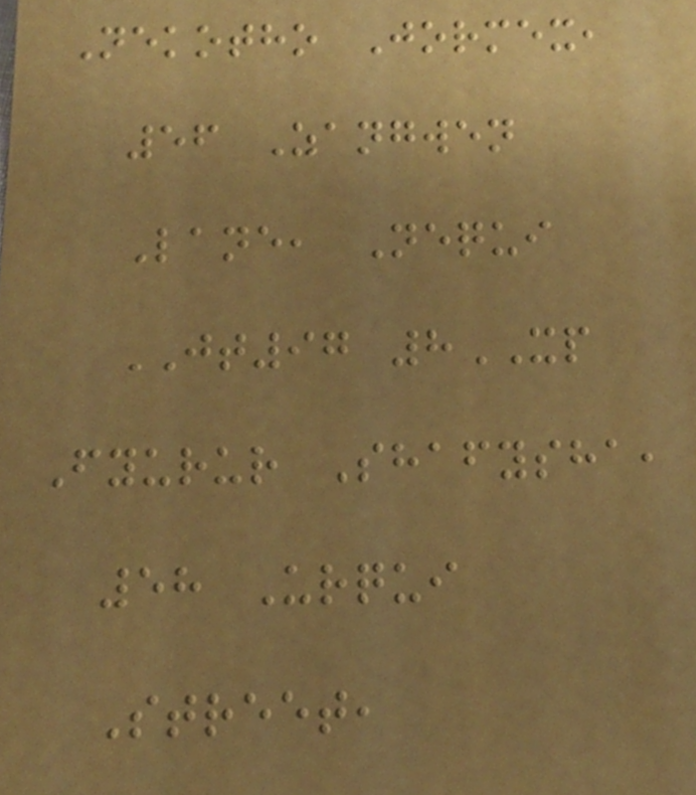Nekotho Jormex,
56 Zangwen
Lane, Nequi
JT97 8XP
Fyurur Shafysha,
58 Urqui
Street,
